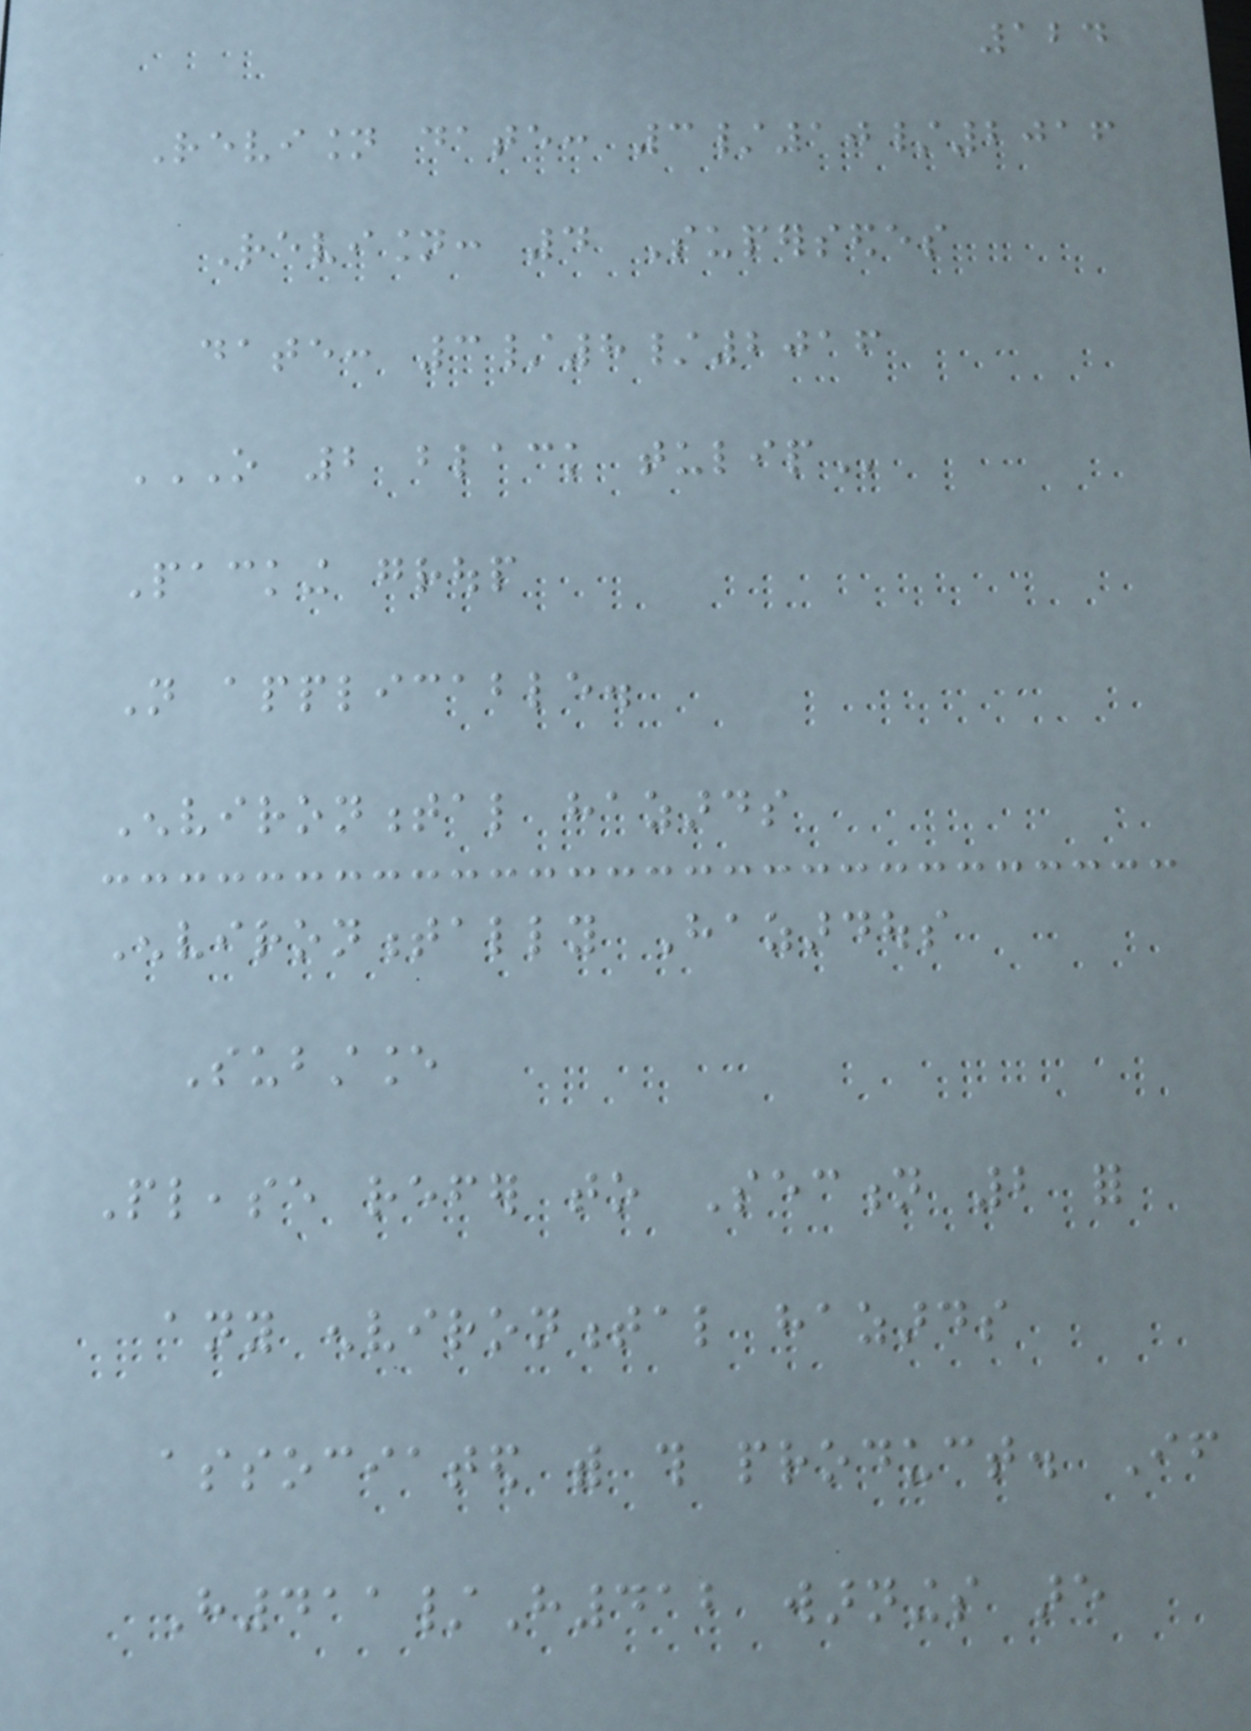124
Revision date: 3/10/2016
Revision: 4 Supersedes
date: 3/8/2016
O 2 BLACK TULIP
Packing group
Not applicable.
Environmental hazards
Environmentally Hazardous
Substance
Please refer to Section 2 for
any environmental hazards
associated with this product. If
H411/H412 warnings are
